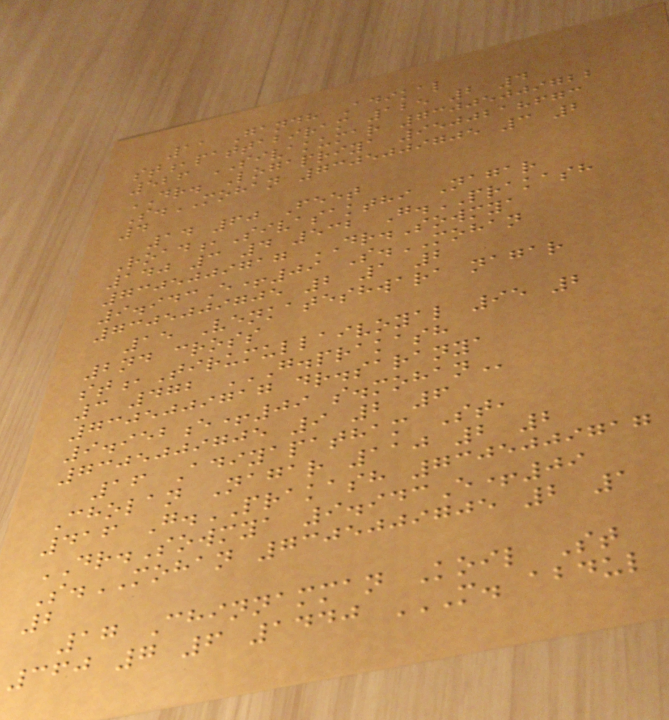11 Gandh Adikal
st,pattabiram 125 2 4
526 SIVAKUMAR 73005009722
DR. Logapriya 9500218673
S.MOHAN 7305009705 3 2
4
14 60 Feet
Road,Sivasakthi Nagar
140 3 4 532 G.PRAKASH
7305009717 DR.Sowmya
9.943E+09 S.MOHAN
7305009705 2 1 2
15 Venkateshwara nagar
2nd cross
st,Tirumullaivoyal 95 2
3 472 G.PRAKASH
7305009717 DR.SARANYA
9.952E+09 S.MOHAN
7305009705 9 2 6
16 Adiyapatham St,
Cholan Nagar 110 2 2
416 G.PRAKASH 7305009717
DR.Sowmya 9.943E+09
S.MOHAN 7305009705 2 1
2
17 Chinnamman Koil St
360 7 6 1440 M. ABDUL
